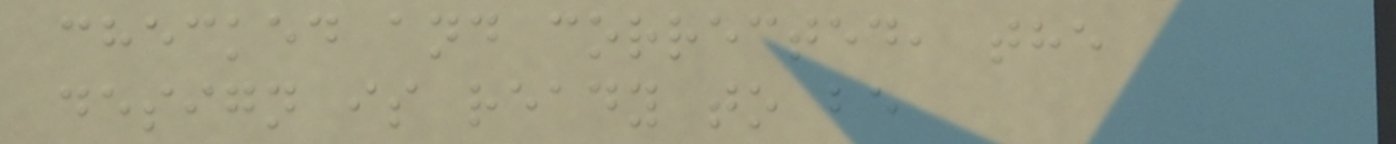checked and corrected, the
design is ready to be
